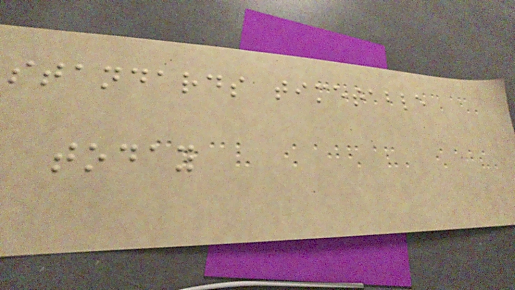standards timetable
today
